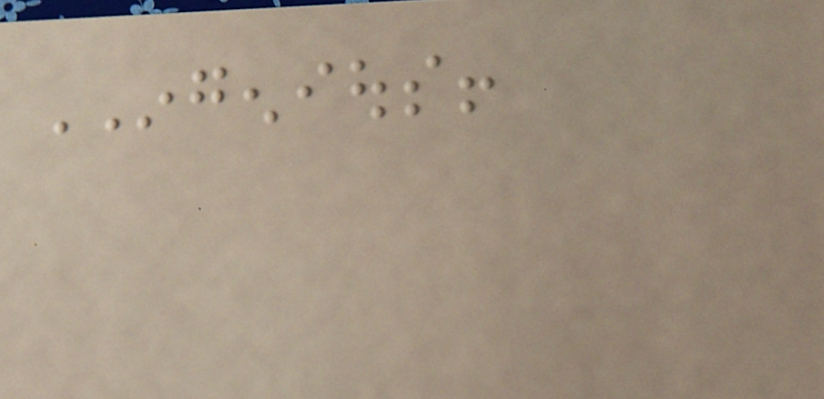INGENIOUS!
